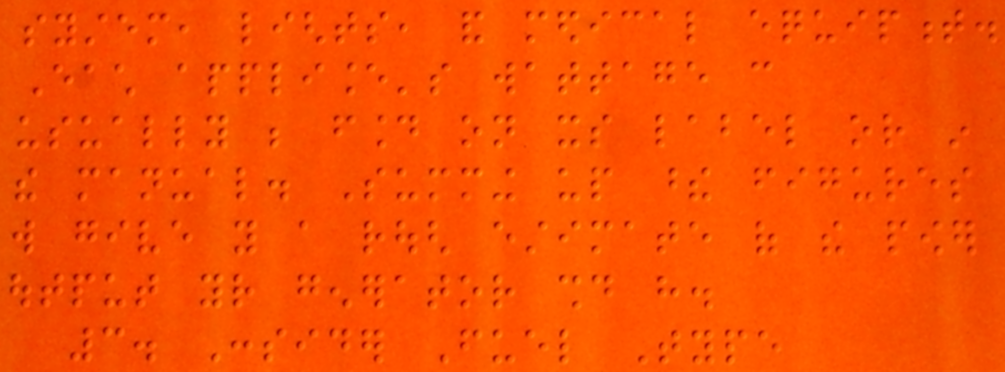system, lights, and medical equipment.
Each appliance's wattage can
usually be found on its label or in
the manual. Summing up these figures
will give you a rough estimate of the power
output your generator should have.
3. Consider Fuel Type
